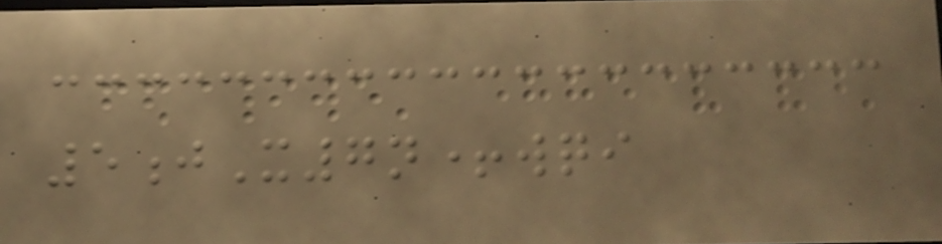5jX7n+wqi
